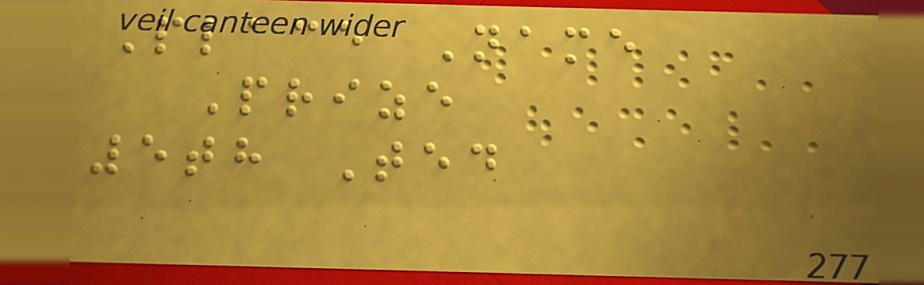Place Name
Prize
5th Ted
